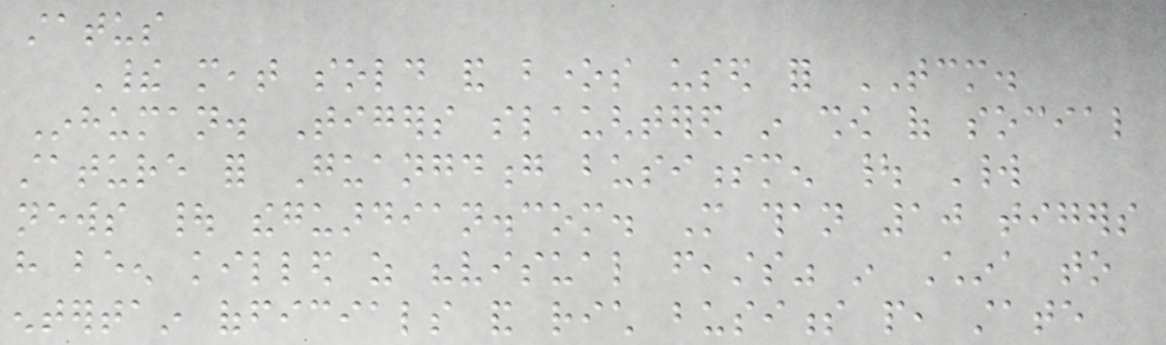status
Their meat sold and bones used for TCM.
Inhuman. Tigers slaughtered in show of social
stature for Guangdong businessmen | World
news | theguardian.com. More than 10 tigers
have been killed as "visual feasts" in China to
entertain officials and rich business people, state
